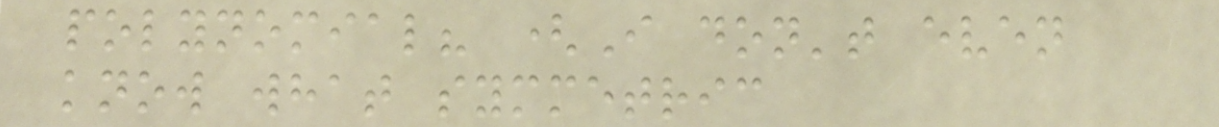polynomial? (I don't even
know what symmetric
